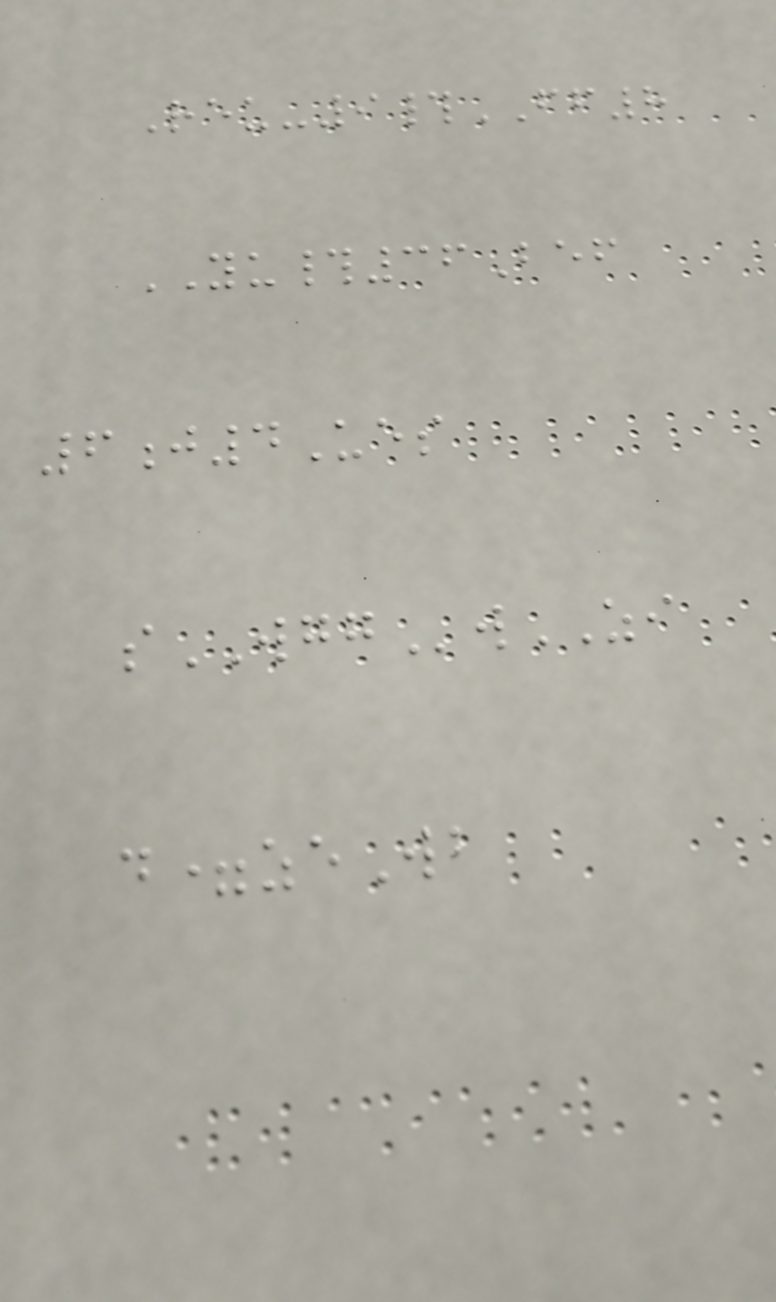Reu-9#FF8
YU#36Bef
6j4Ues
sWGGwZI
d=zeWb
